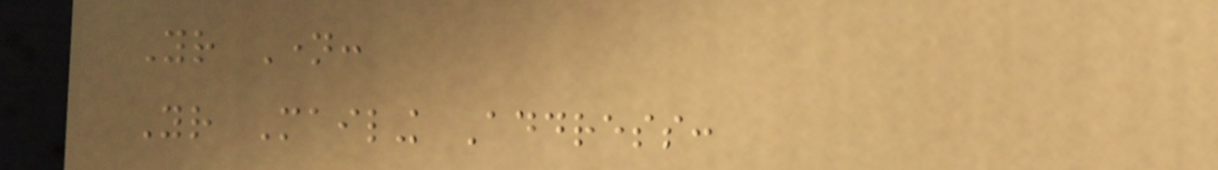Your Name:
Your Mailing Address:
